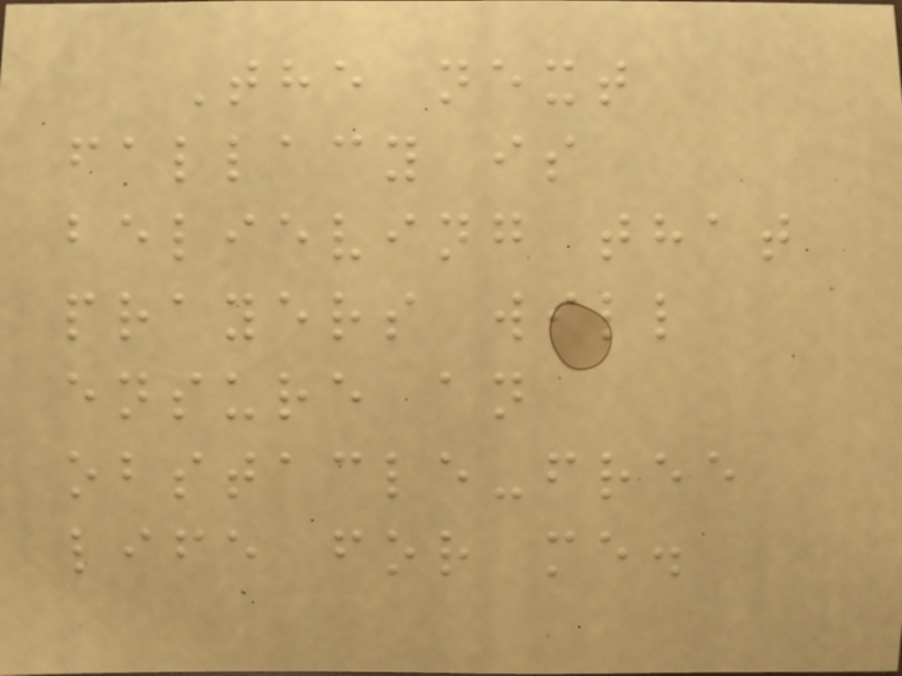The next
fallacy is
believing that
prayers will
ensure an
obstacle-free
life for me.
